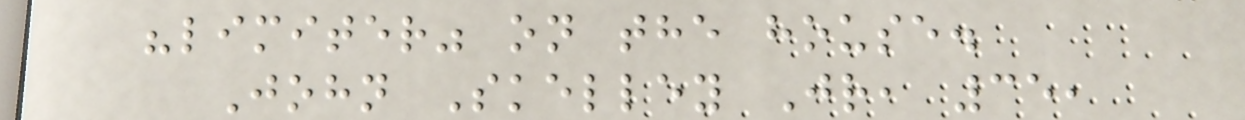"limiter" on the house.
John Skelley Jr, 35,
